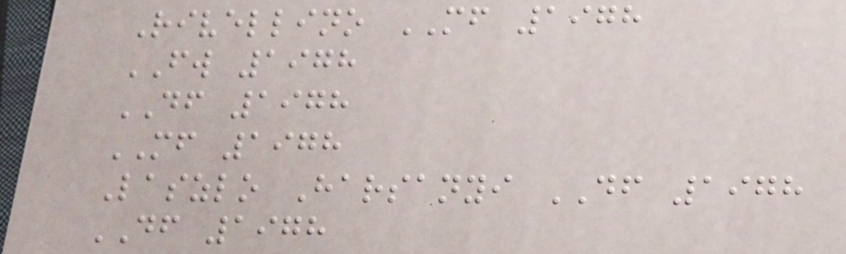Rivellino MF 1978
FW 1978
DF 1978
MF 1978
Laszlo Harsanyi DF 1978
DF 1978
